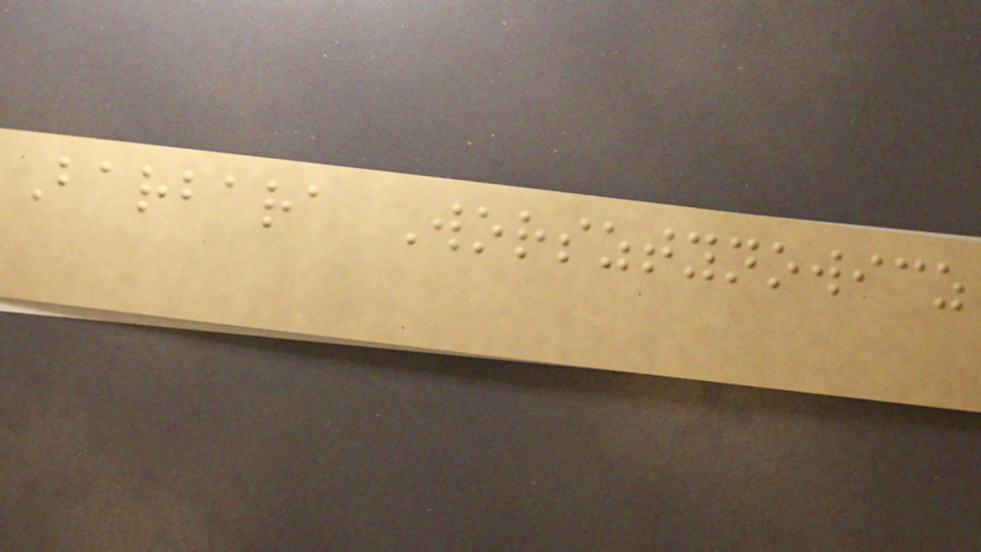Barbara Worsztynowicz
